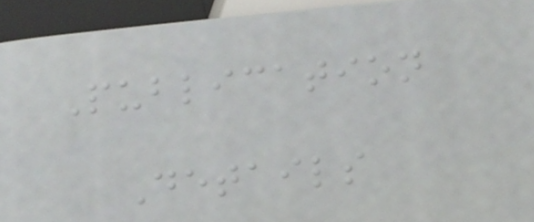Publication
Details
